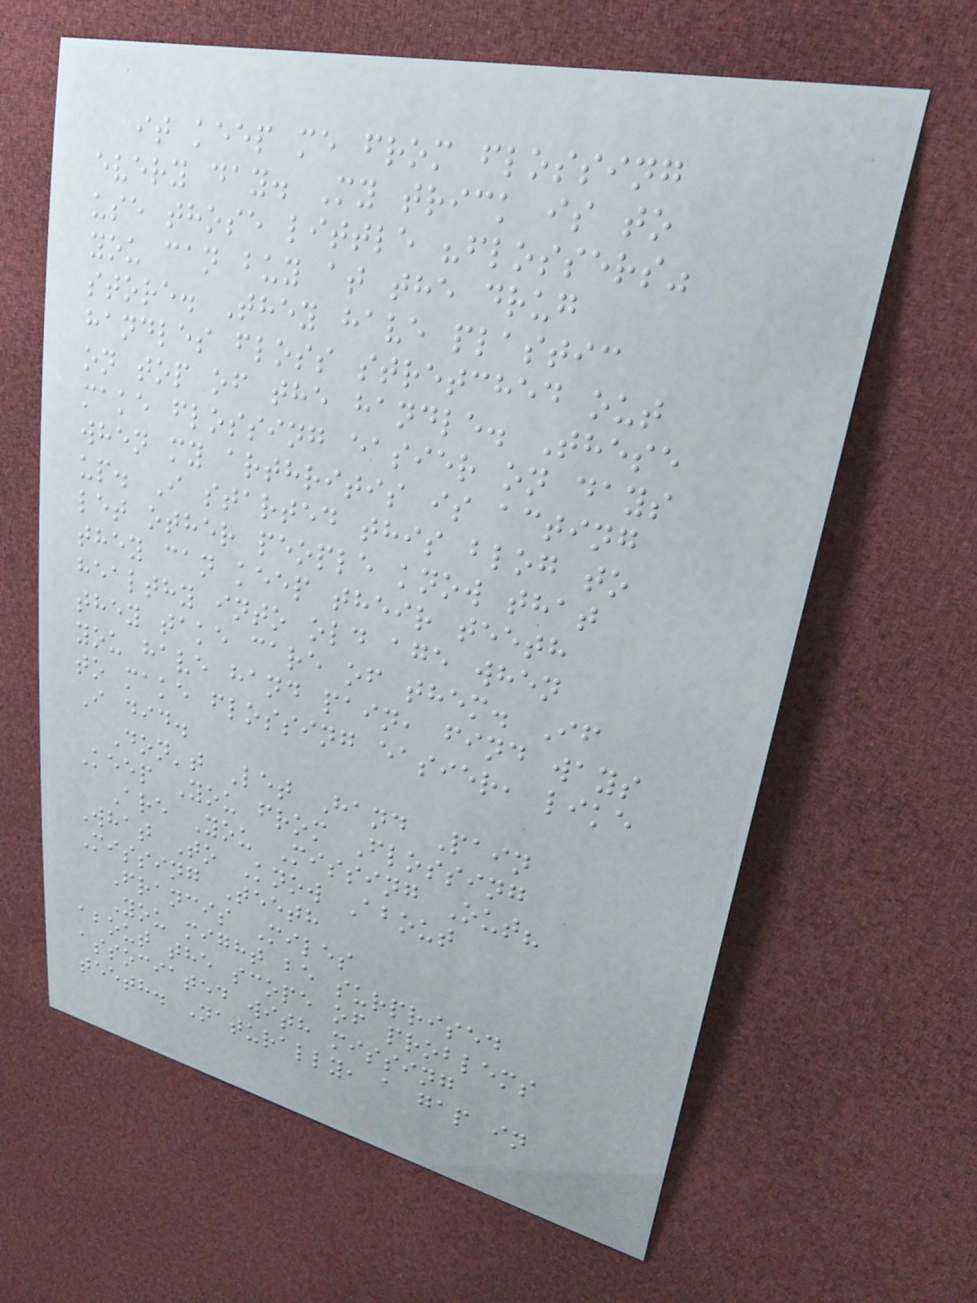it keep me from flossing
every day. My trick is to
use those little "flossers"
you can buy at the drug
store. They have plastic
handles floss stretched out
on top of the handle. These
make flossing easier on days
when my arthritis is acting
up. I started this blog to
let other people know that
they can keep their teeth
healthy into old age when
they take care of them. If
you have hand pain, find ways
to make flossing easier, like
I did.
Don't Let Hand Pain
Keep You from Flossing
Are You Missing Out?
What To Know About
Missing Teeth
Francis Miles
You might be surprised
about the scope of problems
associated with missing
teeth. Naturally, a gap in
